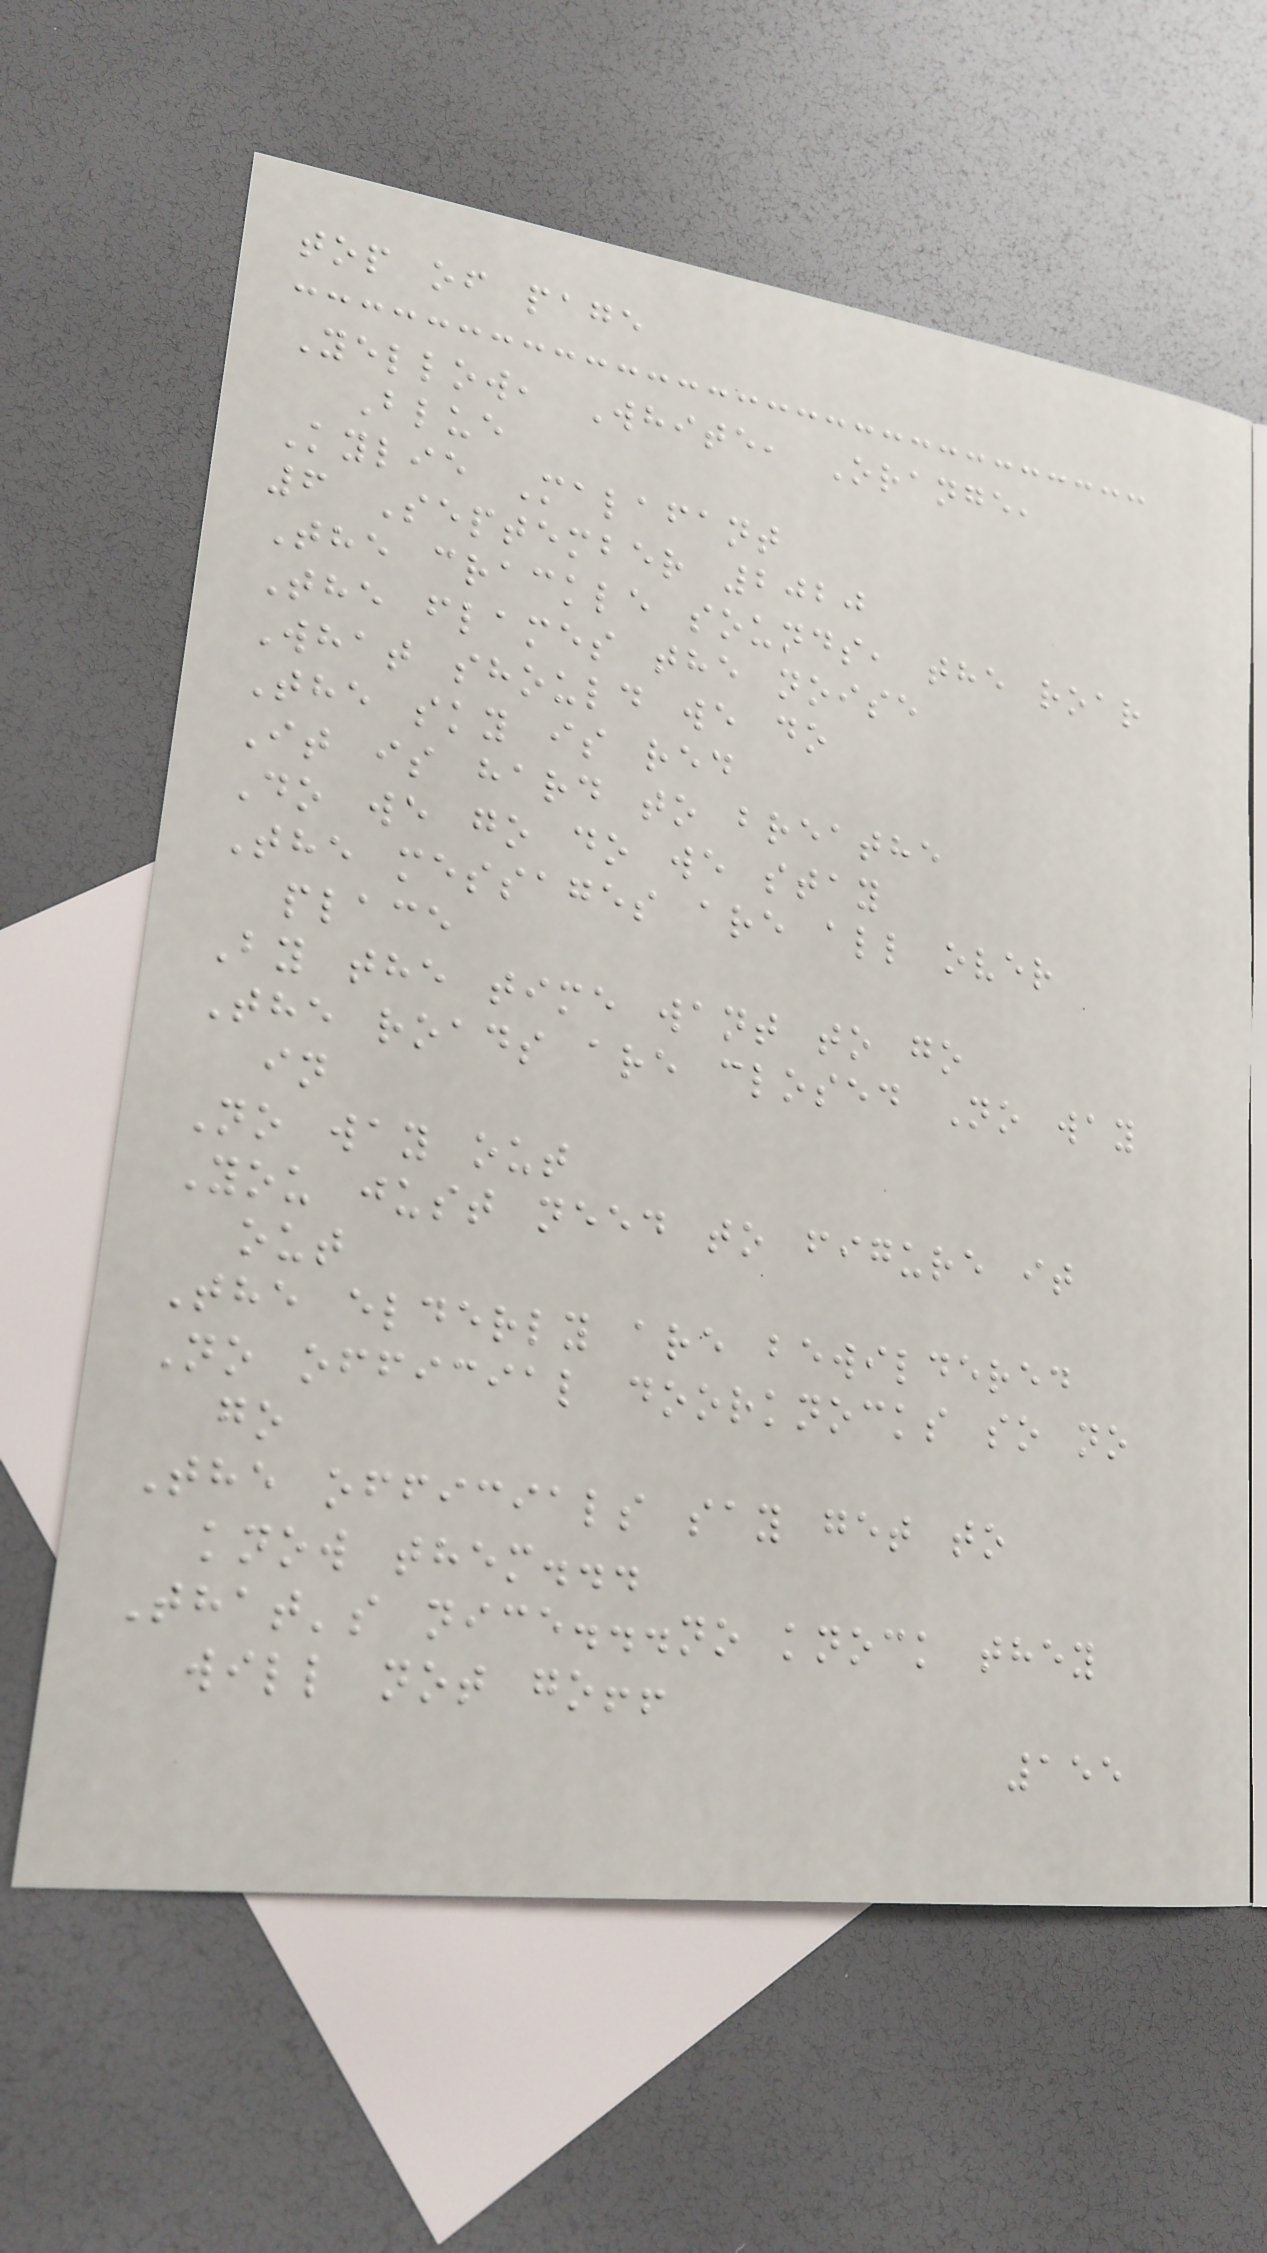top of page
Yellow, White, Orange,
Blue
Kylie Malafant
6 September 2020
The crackle sounds, the roar
The flames the noise
What should we do
The sky is red
It is hard to breathe
Do we go do we stay
The messages are all over
place
By the time want to go
The roads are closed No way
in
No way out
You just need to figure it
out
The elderly are bewildered
No official doorknocks so no
go
The officials say get to
know them...
That's nice...no knock they
will not go!!
155
